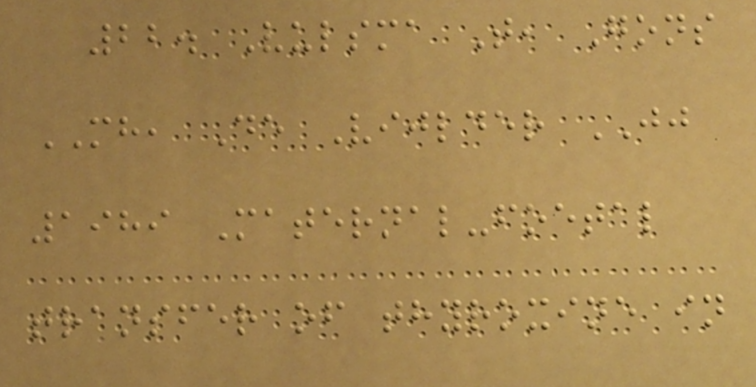22. Vulsma T, Gons
MH, De Vijlder JJ
1989 Maternal-foetal
transfer of thyroxine in
